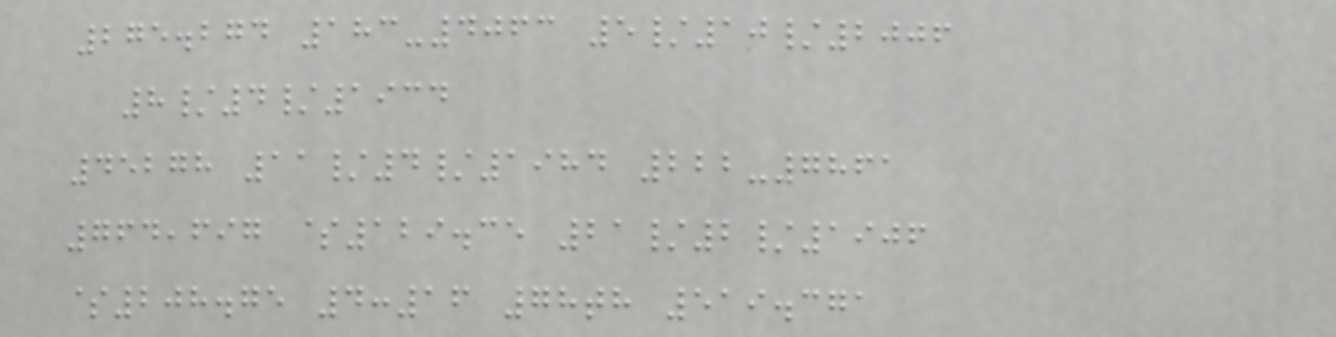275.274 183-4063 5/10/2006
8/4/1934
45278 11/4/1984 222-7861
764,697 $129.35 21/2/1906
$208.75 4:16 78th 519.371
